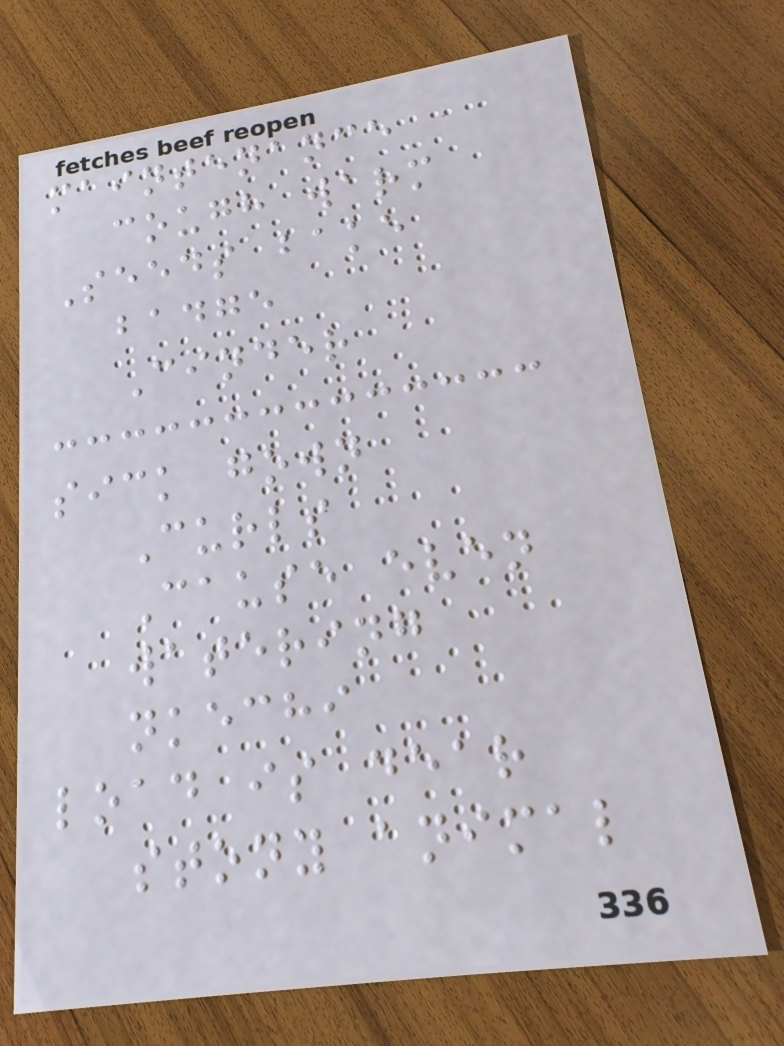maintenance
cough warm
Seeds bake
badge
Cinder
sick gown
Curls
Cause even
watering
nkechi
load is dear
stony animal
